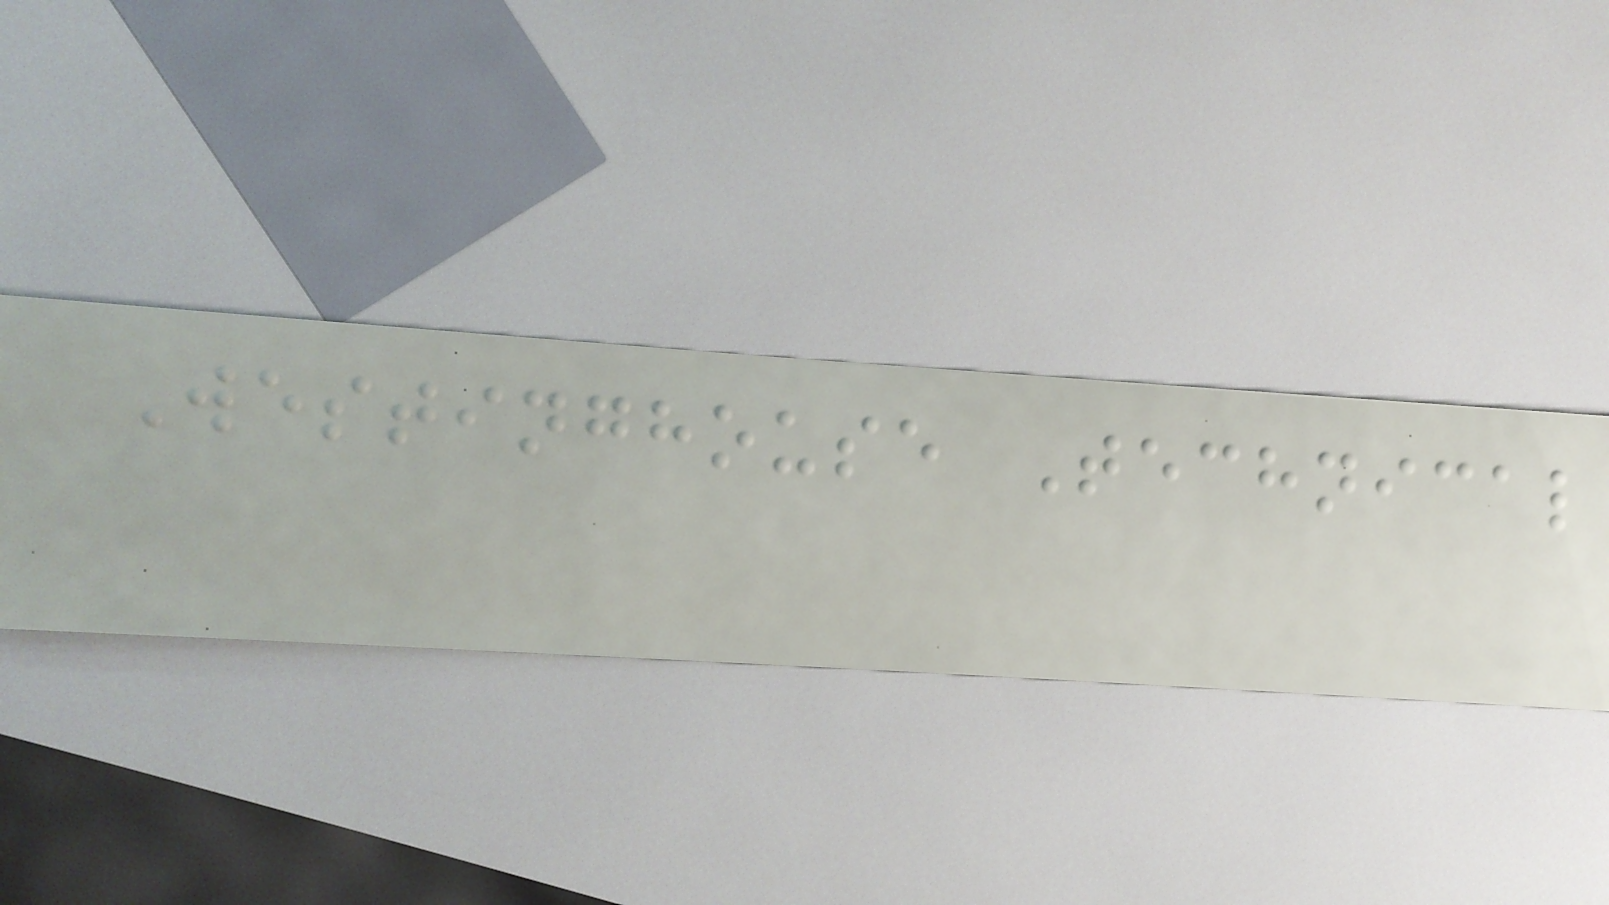Westinghouse Technical
